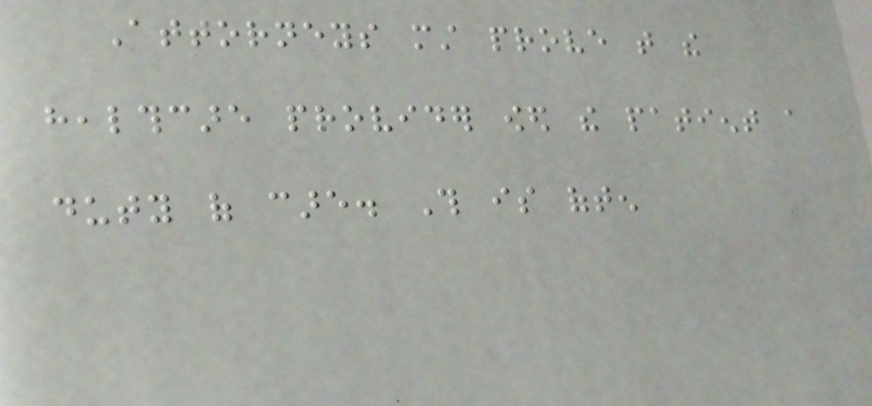Attorneys must prove that the
healthcare provider owed the patient a
duty of care. This is often
